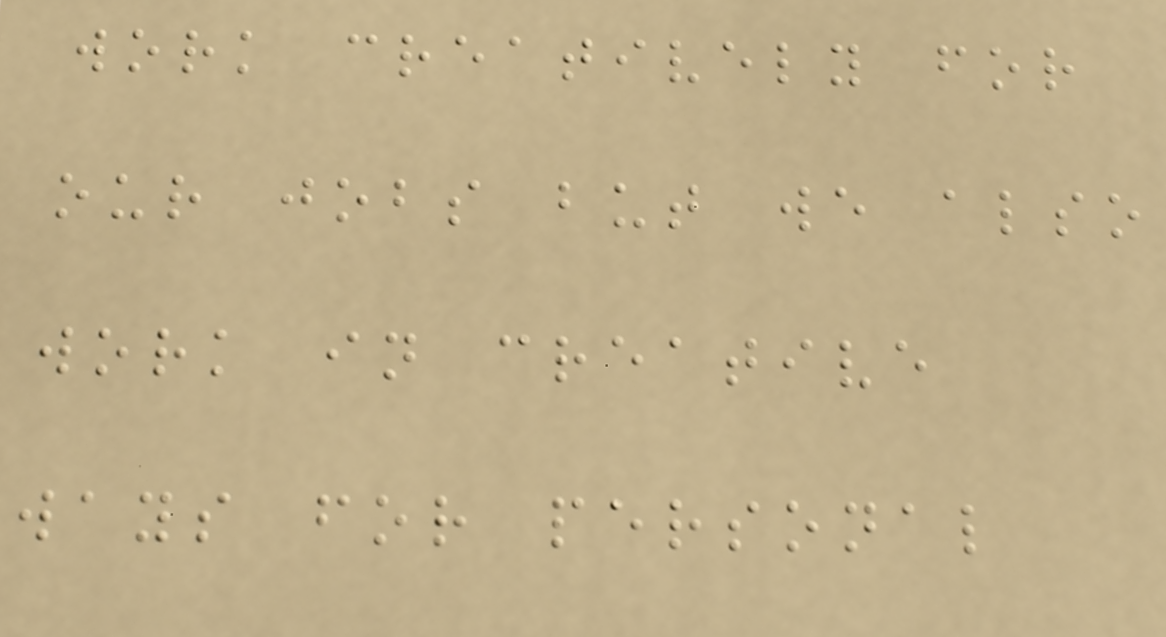work creatively for
our jobs but we also
work in creative
ways for personal
